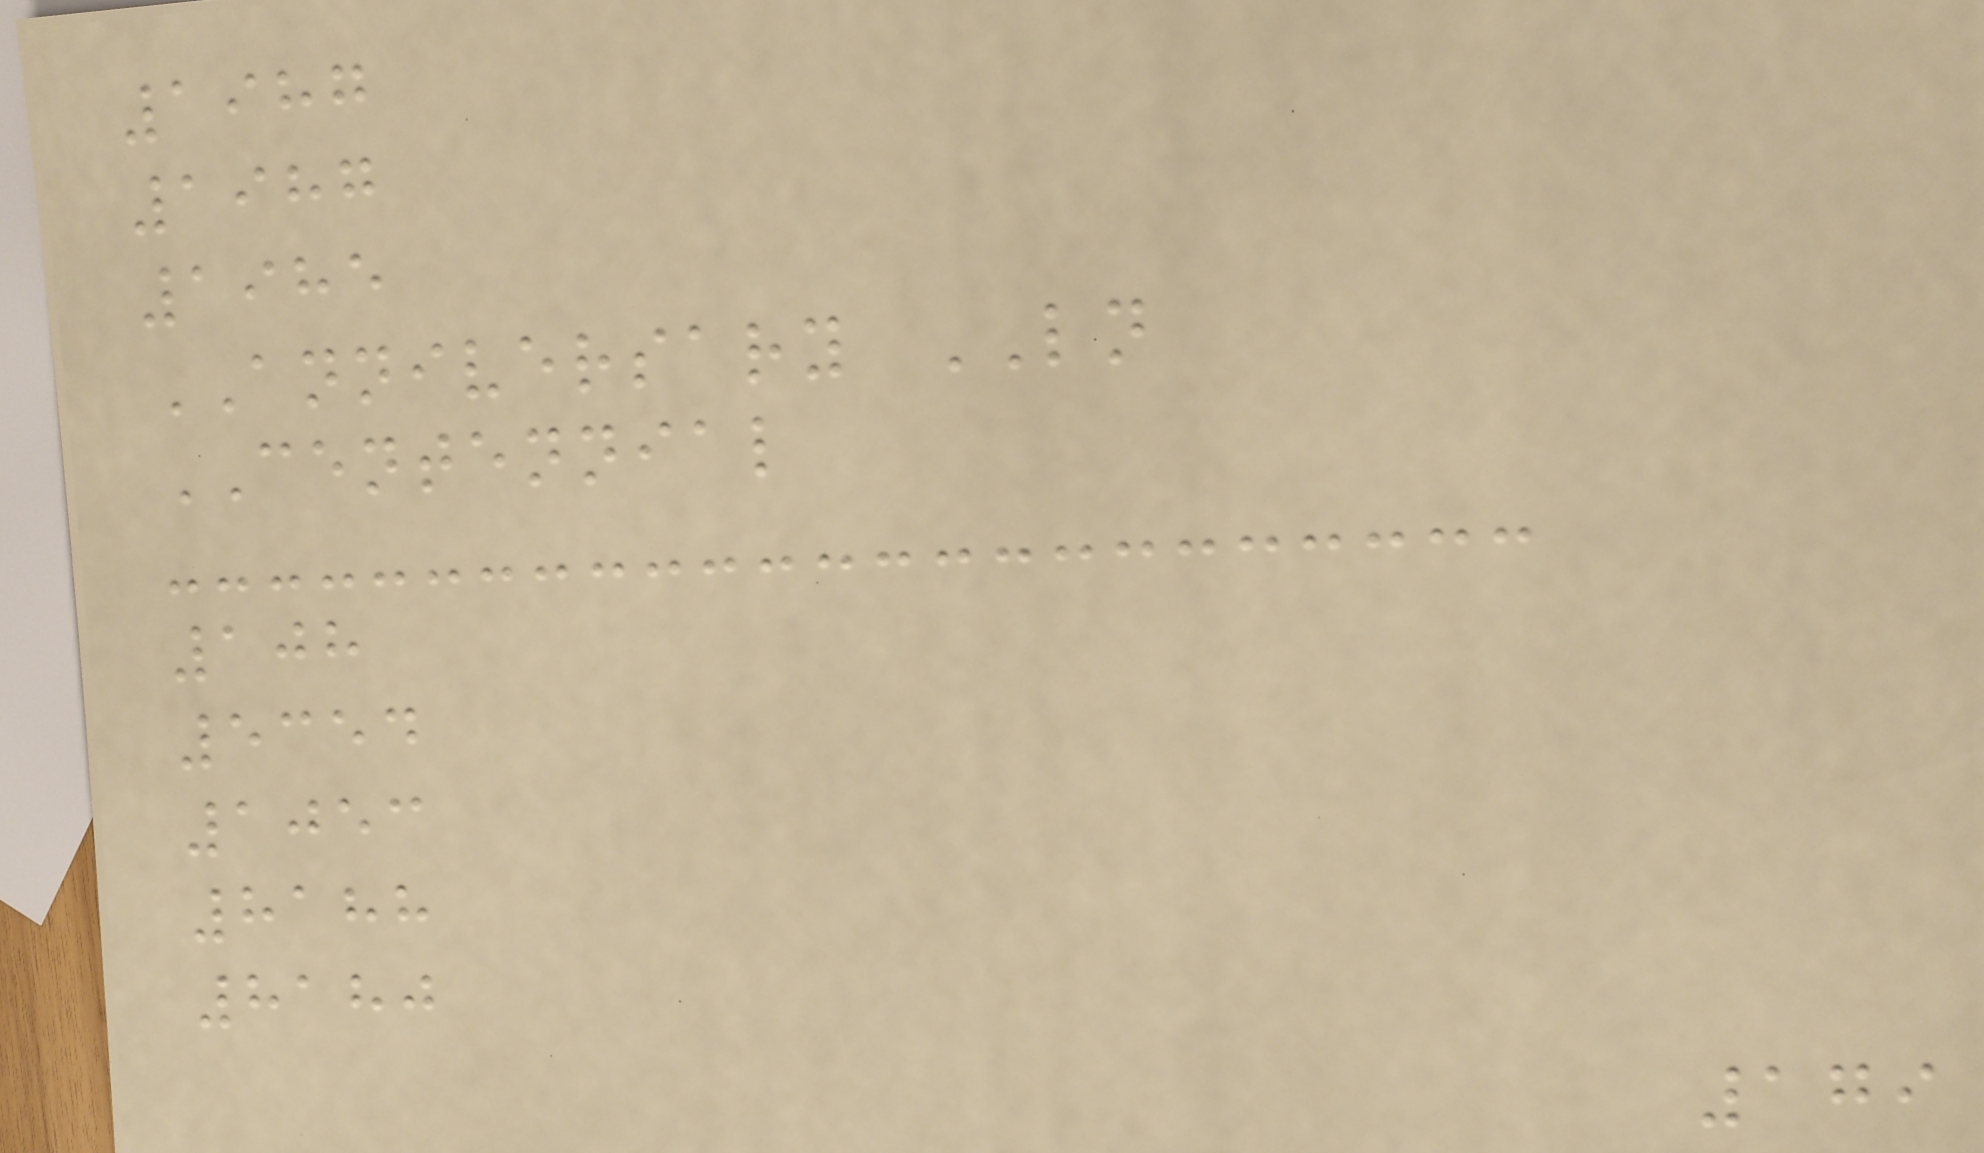1987
1987
1985
ANNIVERSARY LN
CENTENNIAL
108
5354
1053
8188
8180
179
